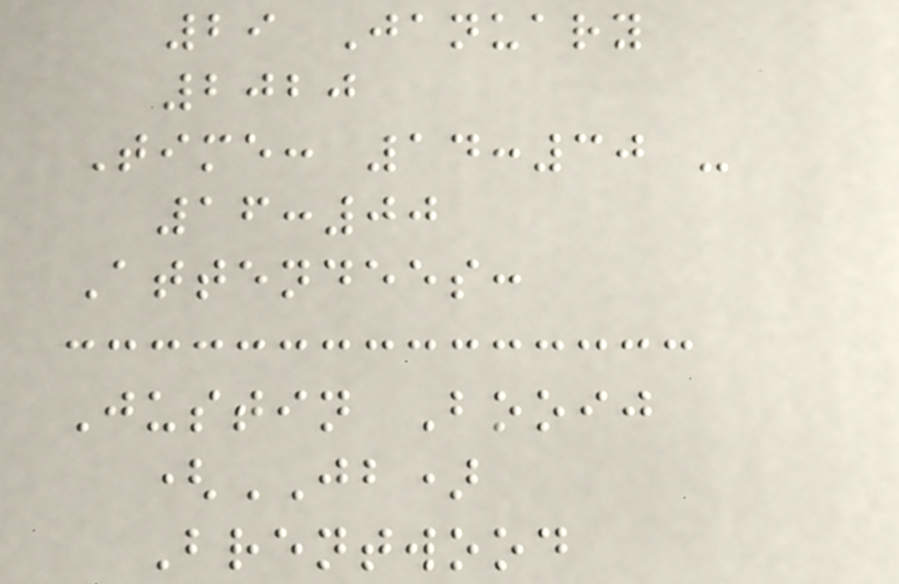29 January
2020
Time: 14:30 -
16:00
Attendees:
Justin Booij
(JB)
Brentwood
